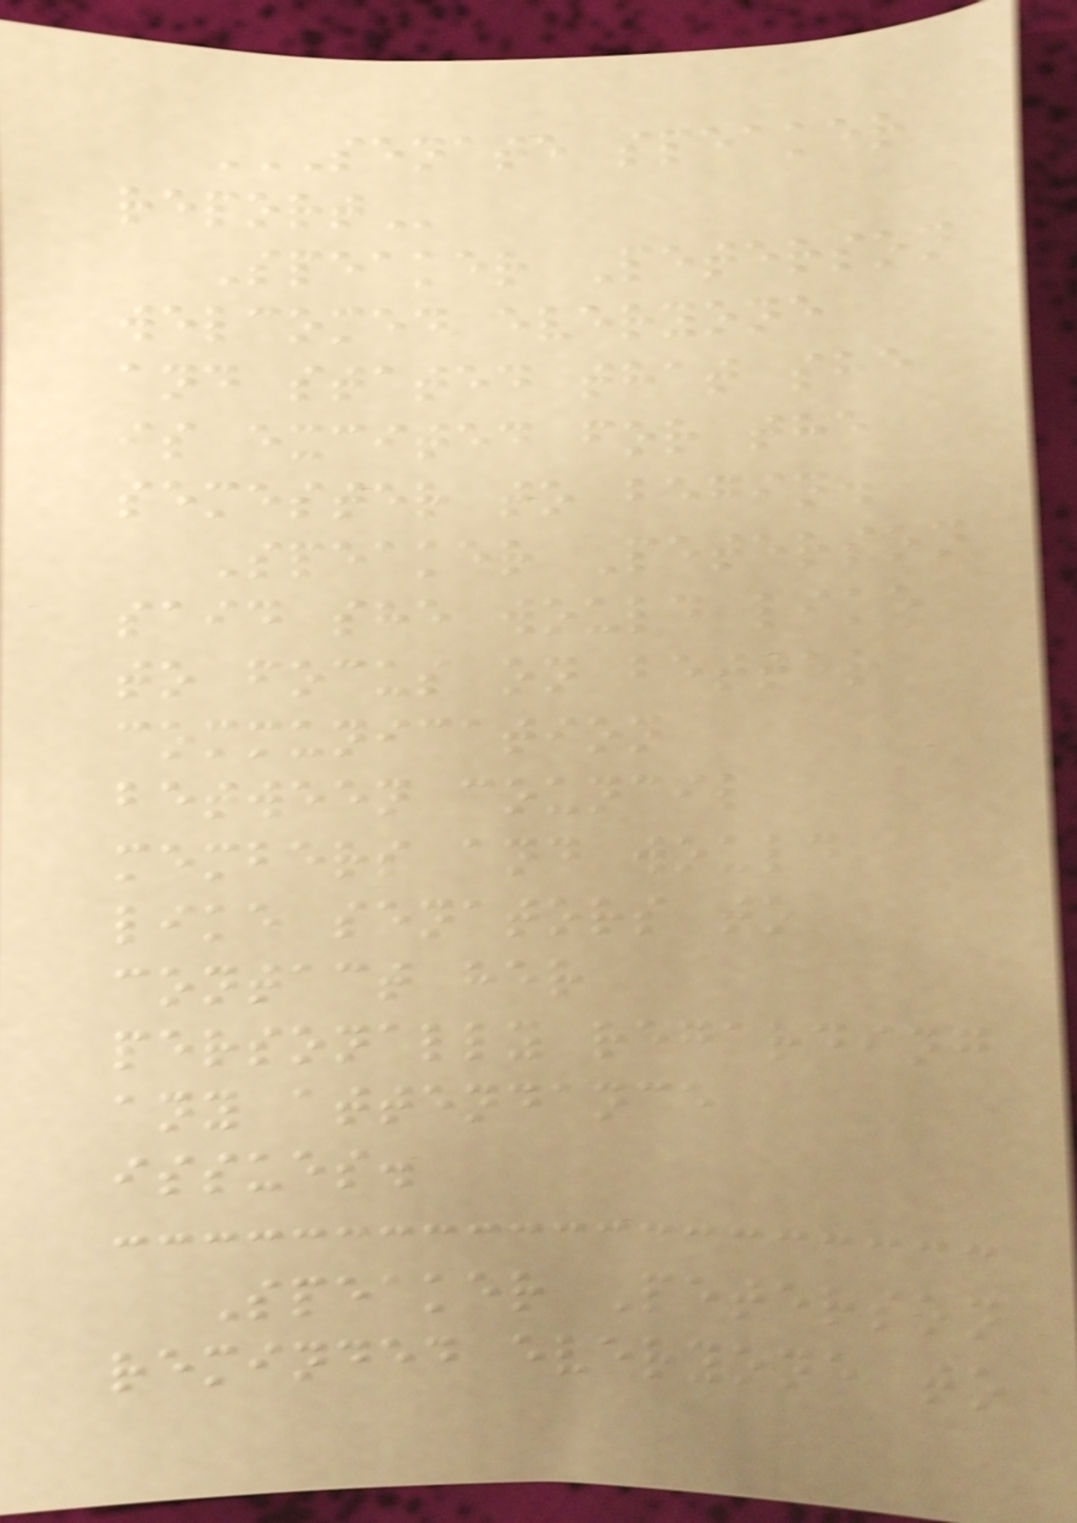SENATE SPEAKER
REPORT
Speaker Peterson
welcomed everyone
and stated that she
is excited for the
semester to begin.
Speaker Peterson
said she would like
to focus on better
communication
between council
members and would
like senators to
contact her
personally regarding
any attendance
issues.
Speaker Peterson
reminded everyone to
